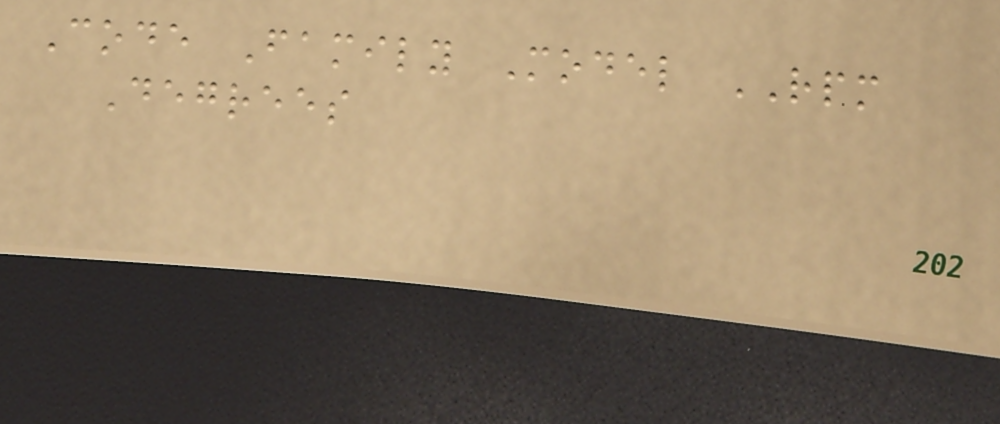Code Family Model RPM
Degrees
